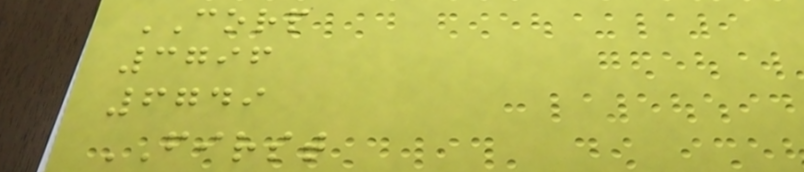CORP
3796
6749
FIRST
